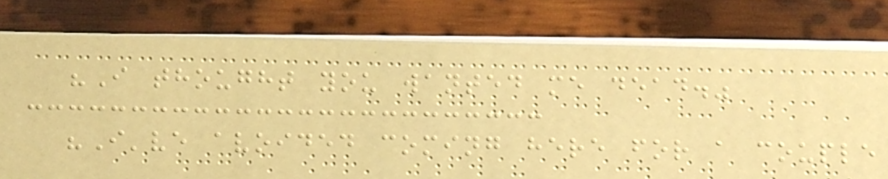"I thought you wanted me dead."
"I've avoided coming here for a couple
